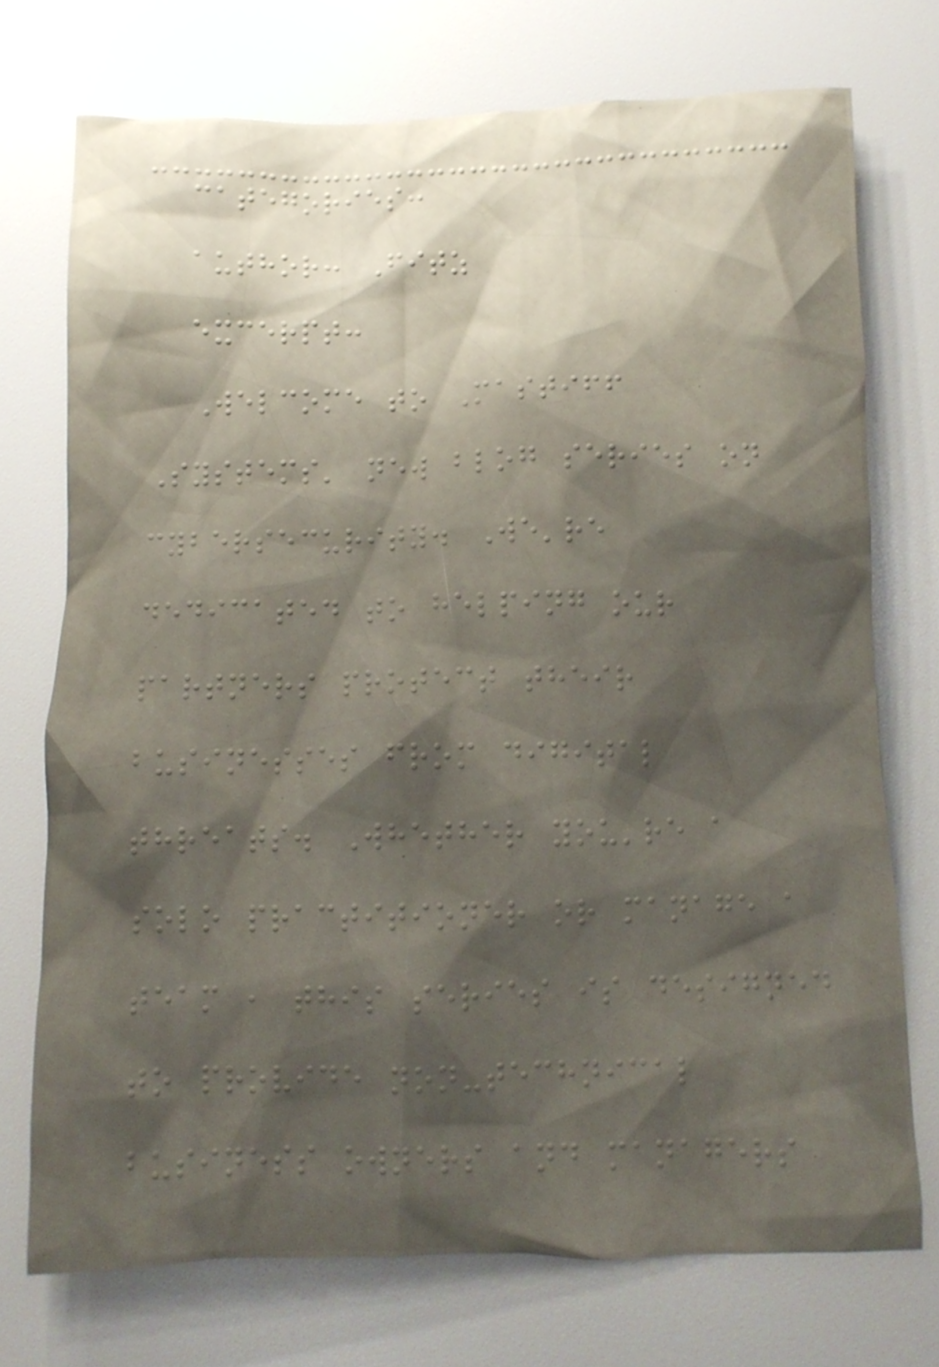categories:
author: Fitz
excerpt:
Welcome to Mastiff
Systems' new blog series on
cybersecurity. We're
dedicated to helping our
partners protect their
businesses from digital
threats. Whether you're a
solo practitioner or manage a
team , this series is designed
to provide non-technical
business owners and managers
